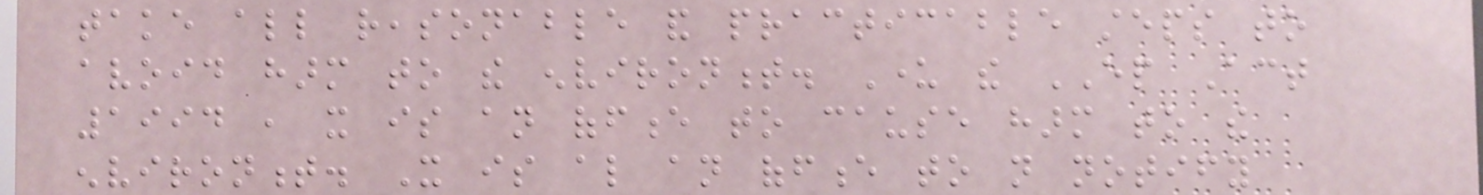take all reasonable and practicable steps to
avoid harm to the environment. Under the EP Act
1994 , it is an offence to cause harm to the
environment. It is also an offence to not notify
